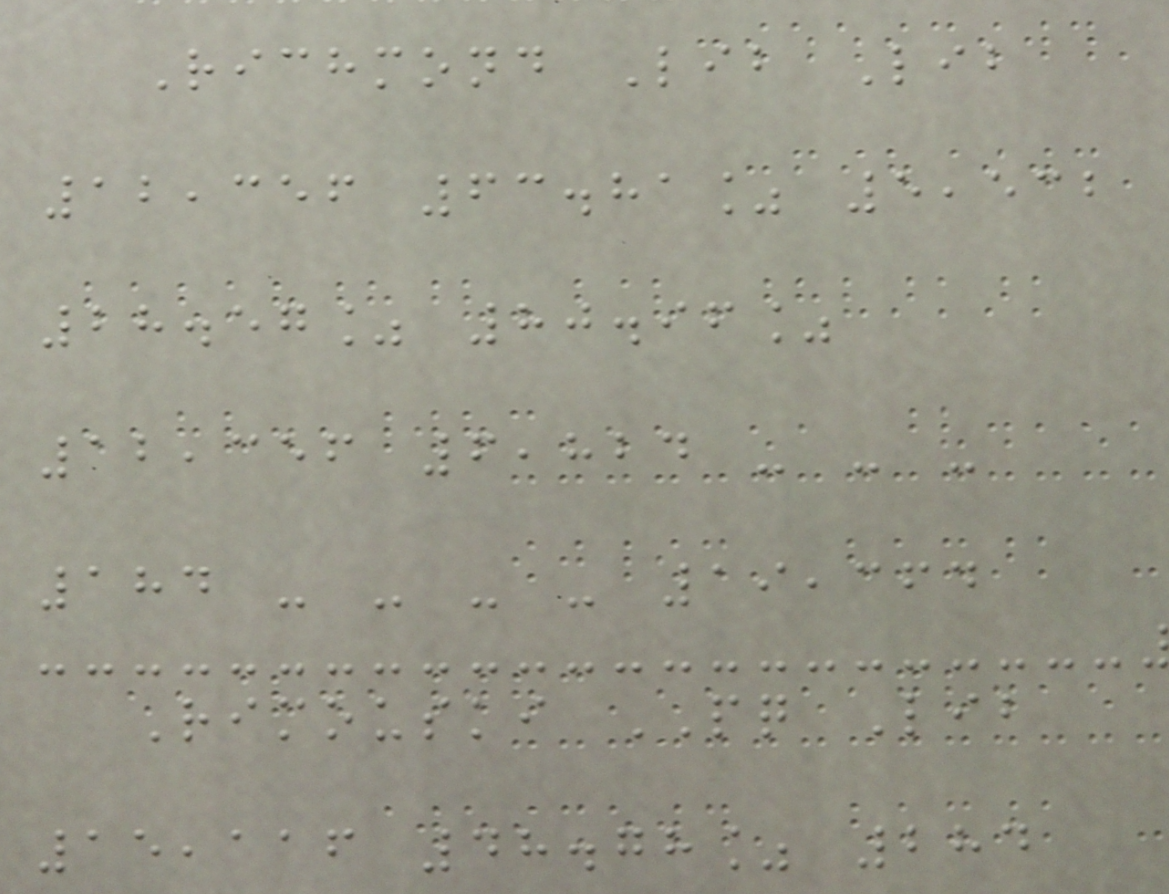Richmond Lib Lib
12,356 63.81% 5,532
28.57% 80.96%
12,356 6,824 - - -
184 - - - - 19,364
Rimouski PQ Lib
15,116 48.78% 284
